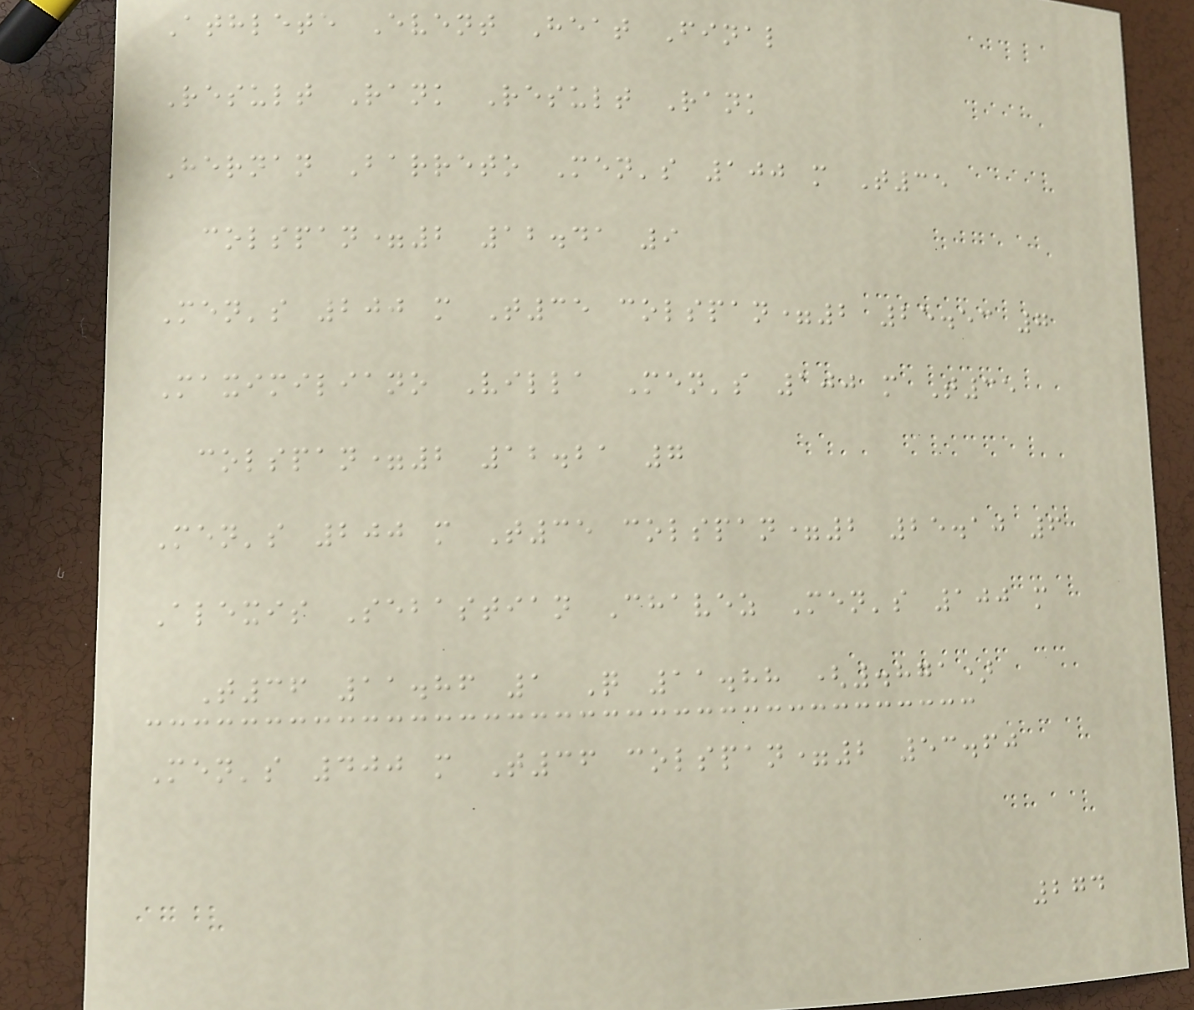Athlete Event Heat Final
Result Rank Result Rank
Hernan Barreto Men's 100 m T35
colspan=2 12.41 9
Men's 200 m T35 colspan=2 25.53 7
Maximiliano Villa Men's 100 m T35
colspan=2 12.21 7
Men's 200 m T35 colspan=2 25.10 6
Alexis Sebastian Chavez Men's 100 m
T36 11.86 1 Q 11.88 (.871)
Men's 400 m T36 colspan=2 53.60
274
